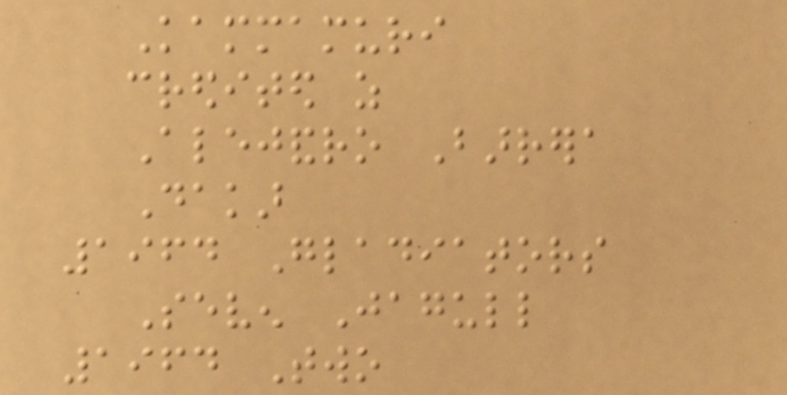Kammamuri
credited as
Alejandro Barrera
Dakar
1964 Gladiators
Seven Jagull
1964 Two
